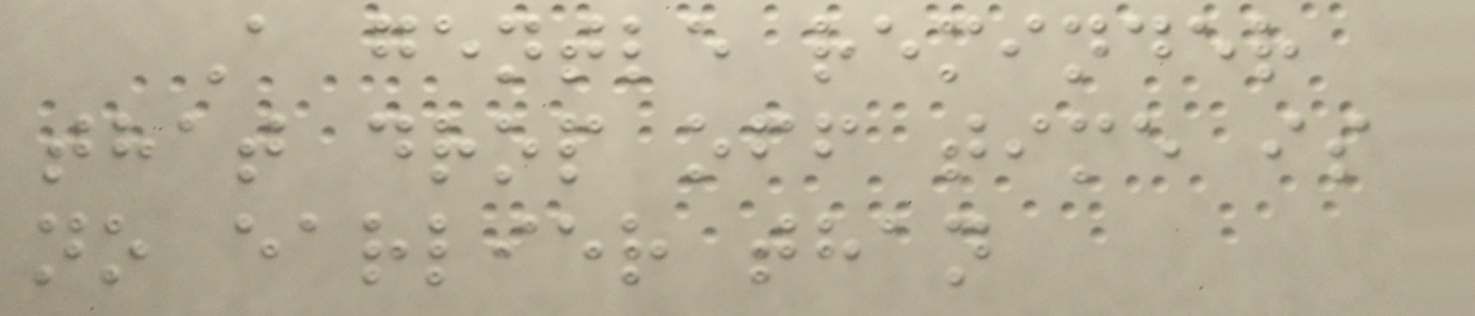A gentle reminder
that drop off time is
no earlier than
